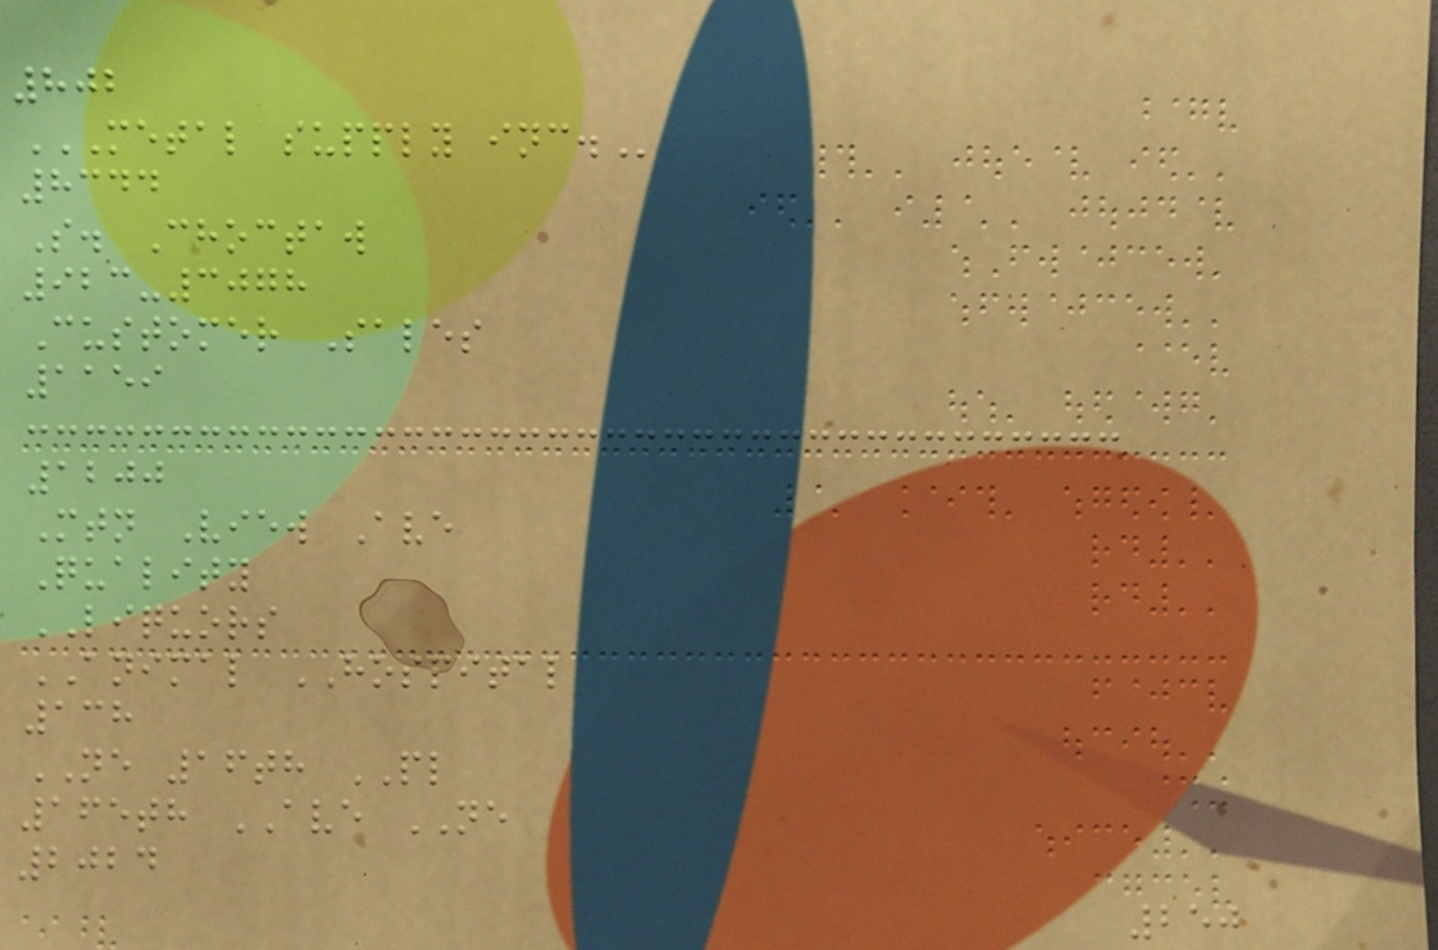802
METAL SUPPLY INC.
8344
S. Choctaw
923-3078
Customer Sales
1159
1200
Mtn View Ave
Quality
LIQUORS
ANIMAL HOSPITAL
138
NE 16th PL
165th AVE NE
2024
250
